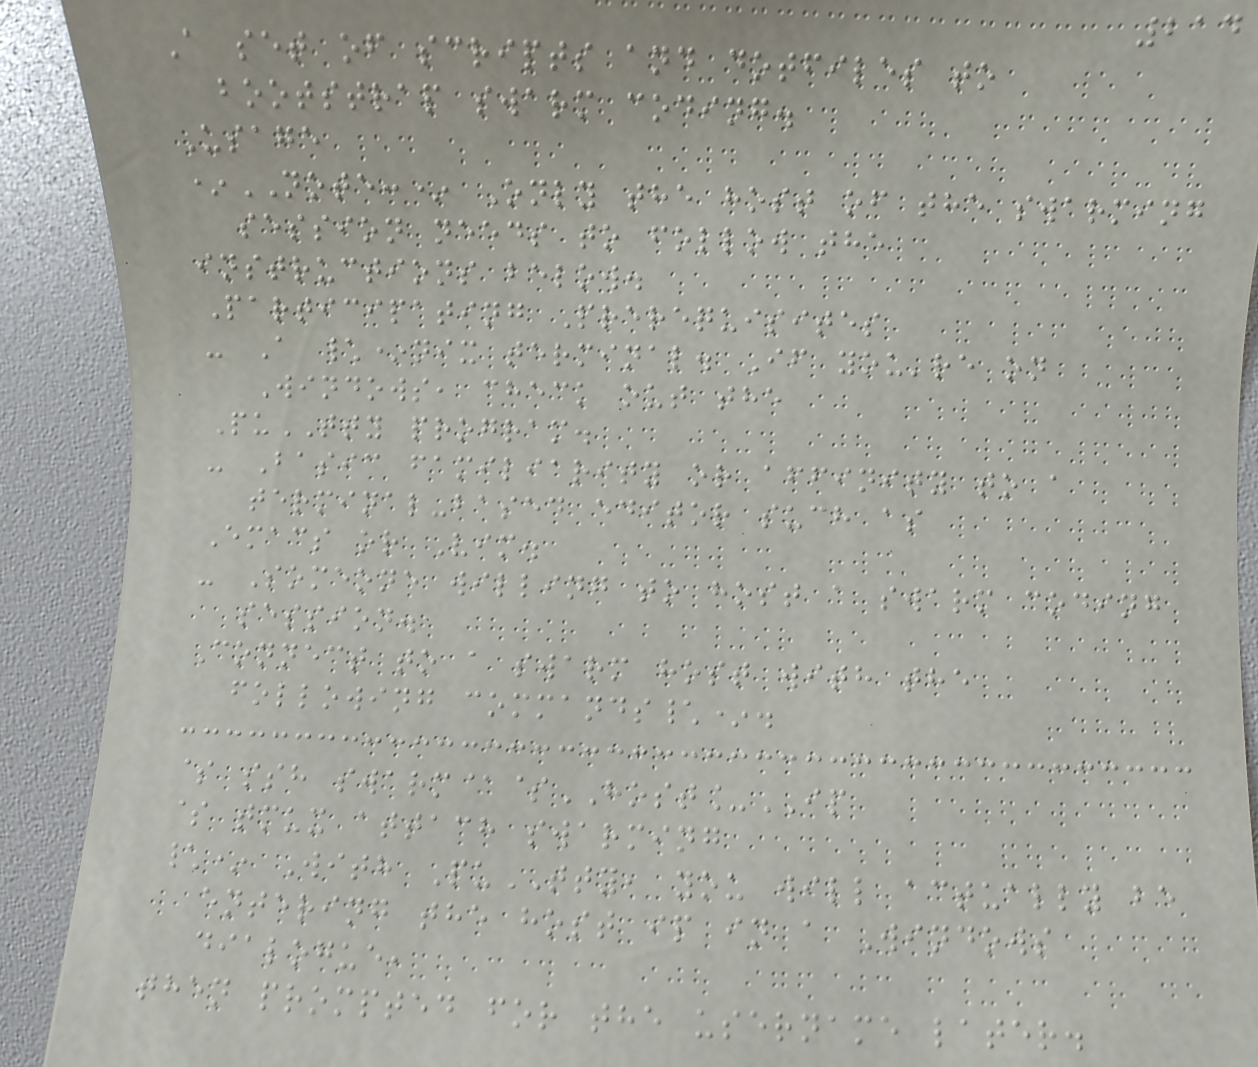214
A set of scripts and dotfiles to
bootstrap swarm coding.
Usage
*NOTE:* Only the host of the swarming
session needs to follow the
instructions below.
Participating Prerequisites
- A \*nix terminal. If you're on
Windows, check out the
PuTTY program.
- Basic familiarity or affinity to a
terminal-based editor such as
Emacs or Vim.
- Someone willing to host a swarm coding
session.
Connect to a swarm host with the
following commands\*.
$ ssh swarm@$HOST_IP
$ tmux attach swarming
\* With PuTTY, you will actually be
entering the host ip in a Windows
dialogue,
then prompted for the username later.
